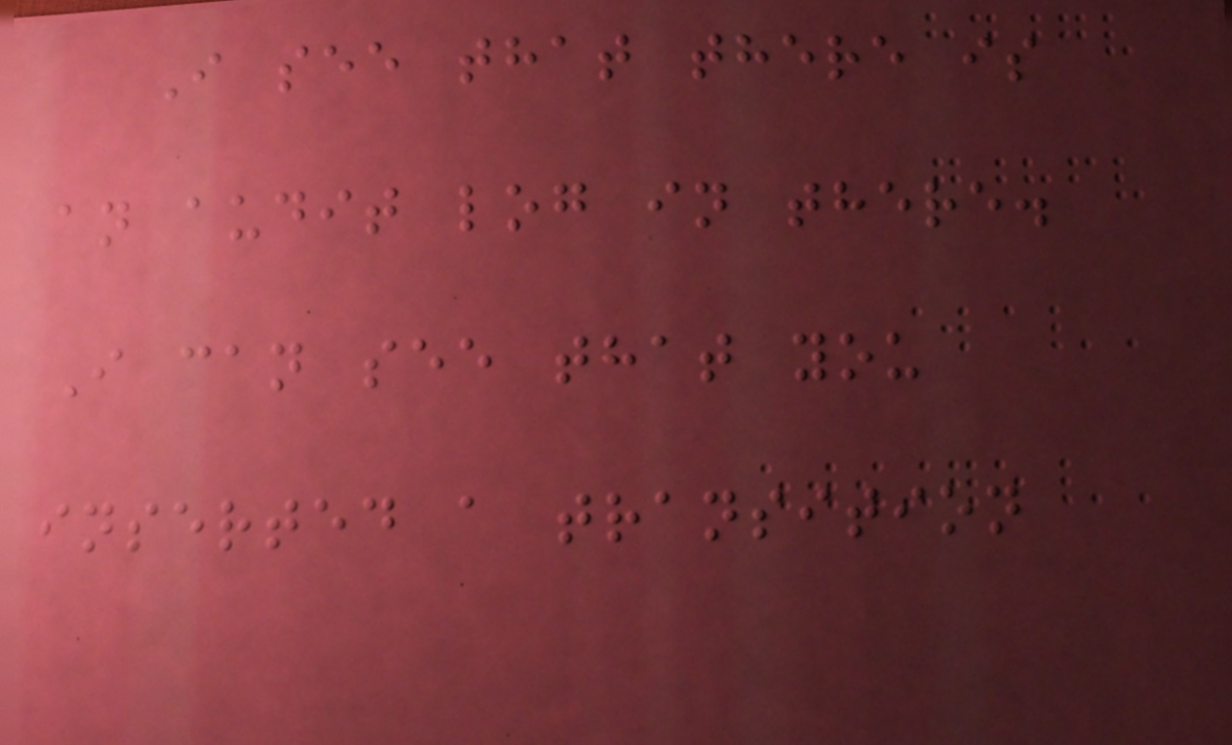I see that there is
an audit log in there.
I can see that you
inserted a transition
